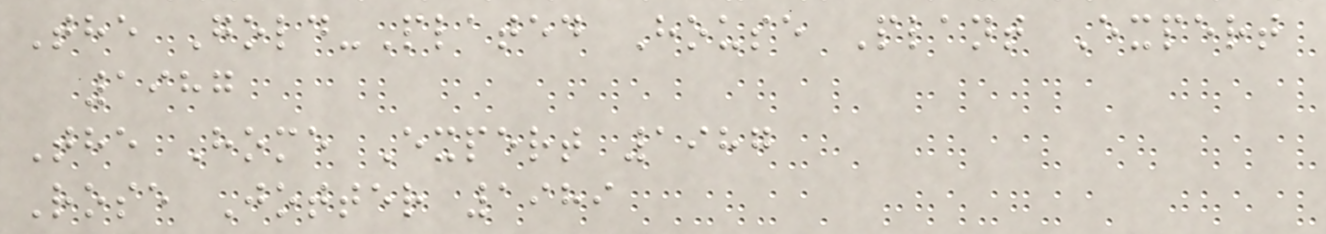The Gold-Plated House Plant Expert
1987
The Home Expert 1987
Rose Jotter 1989
